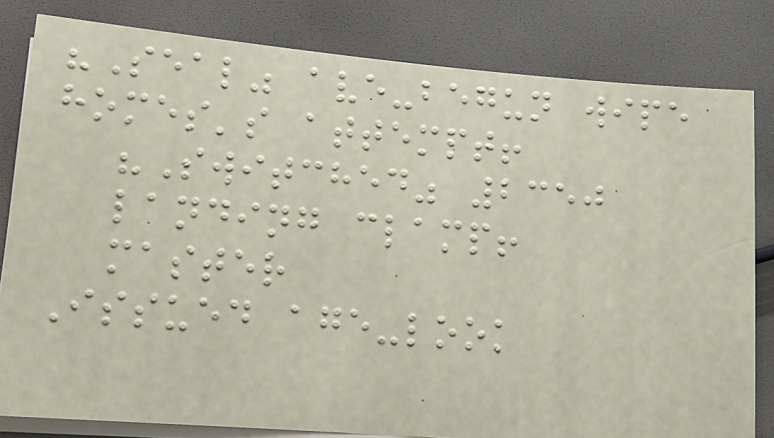"Seal" ave-begun wipe
homes's attempt!
"Switched" 2350
landing clamp!
master
Issued age-look
